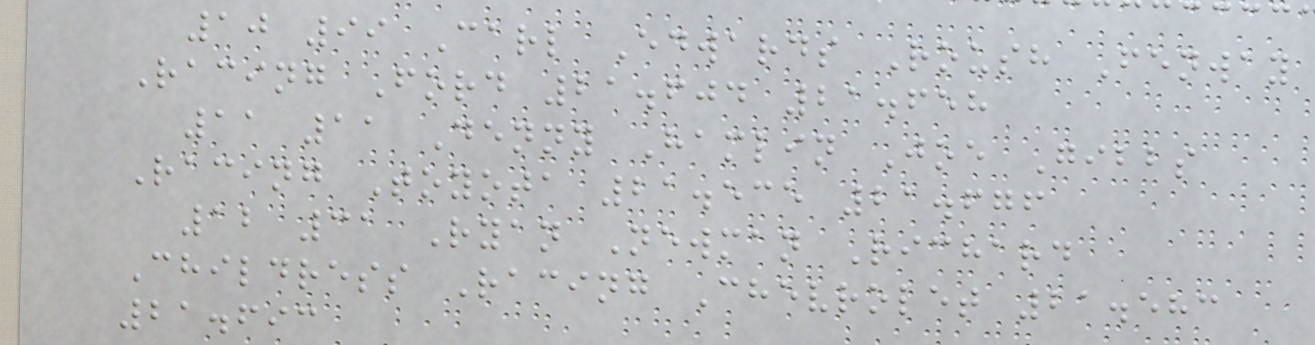10 99 Carl Edwards Roush Fenway
Racing Ford 21.604 21.658
11 11 Denny Hamlin Joe Gibbs
Racing Toyota 21.535 21.676
12 31 Ryan Newman Richard
Childress Racing Chevrolet 21.583
21.693
